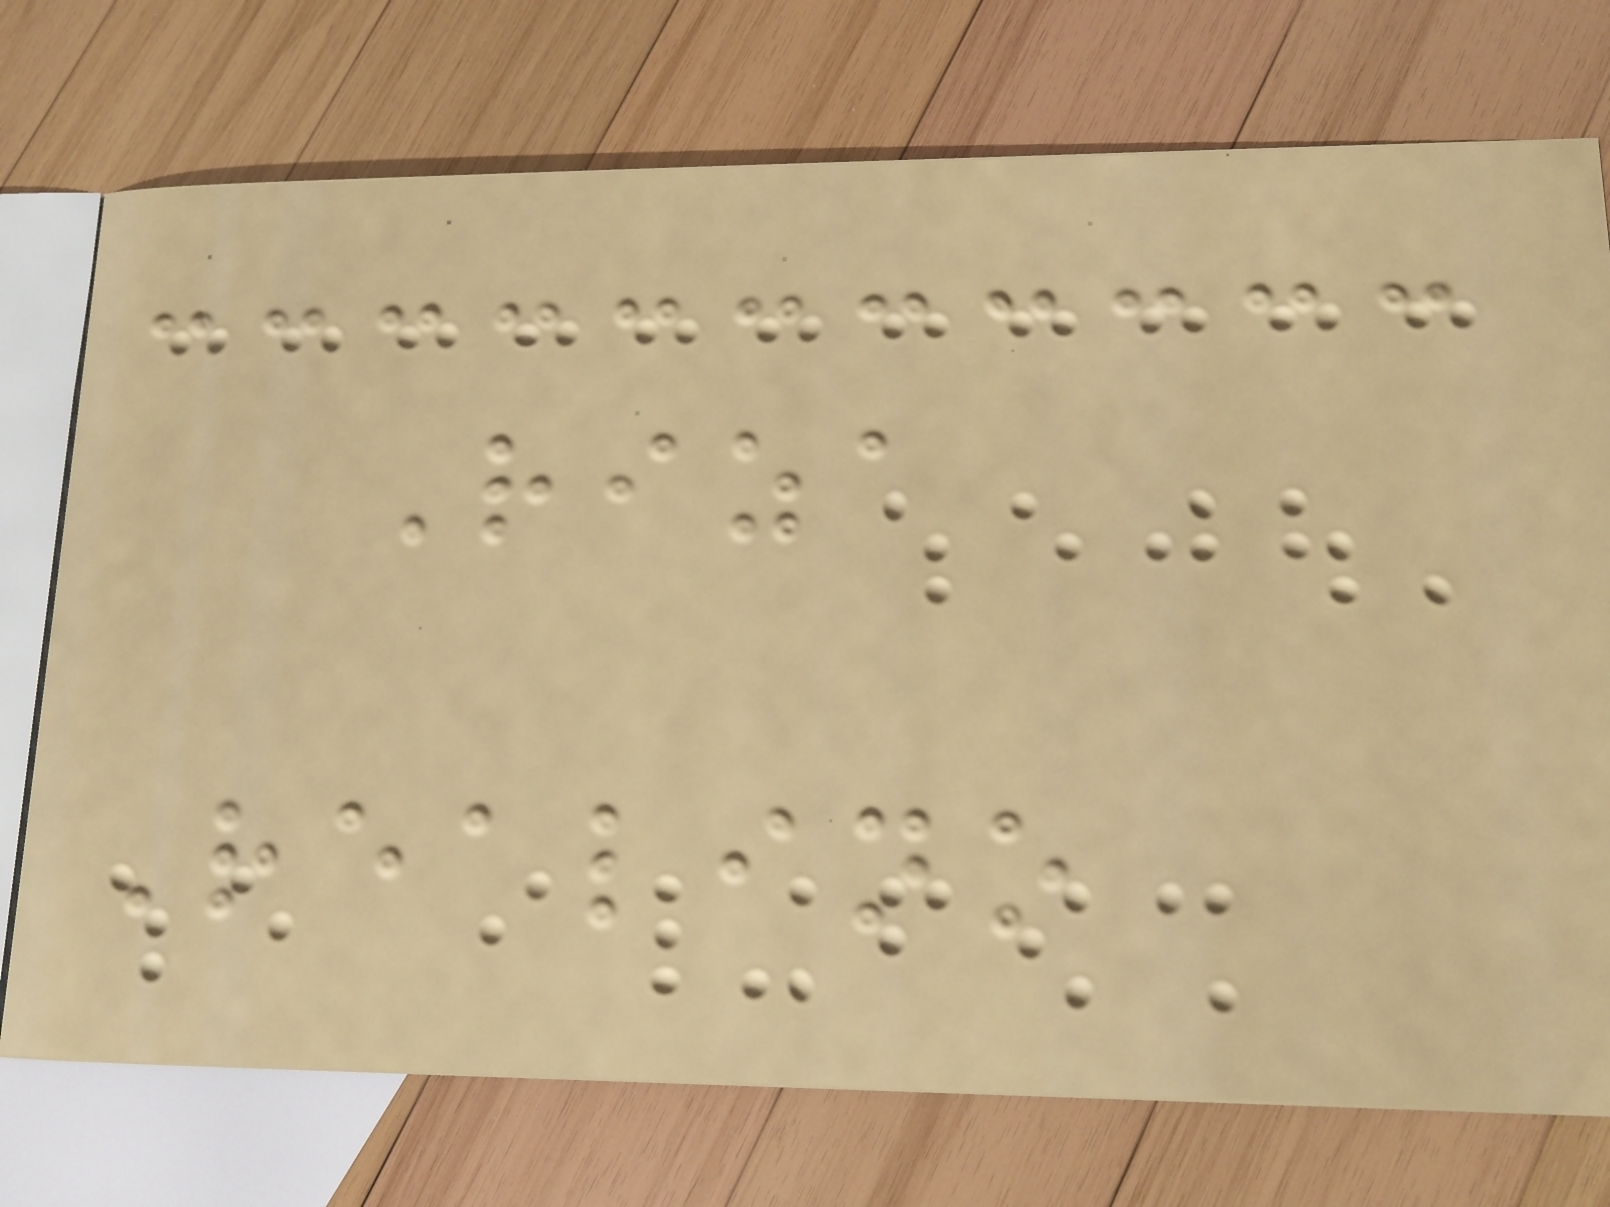Riza
Realino
